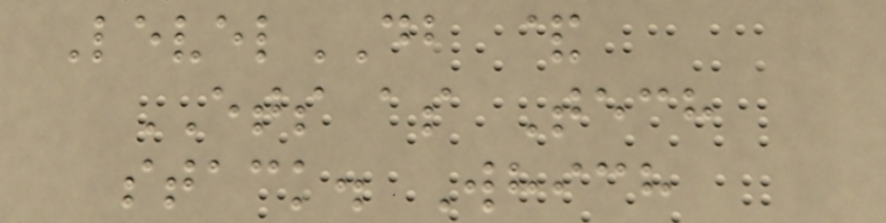LevelDB &
ETS as Tech
stack. Which
